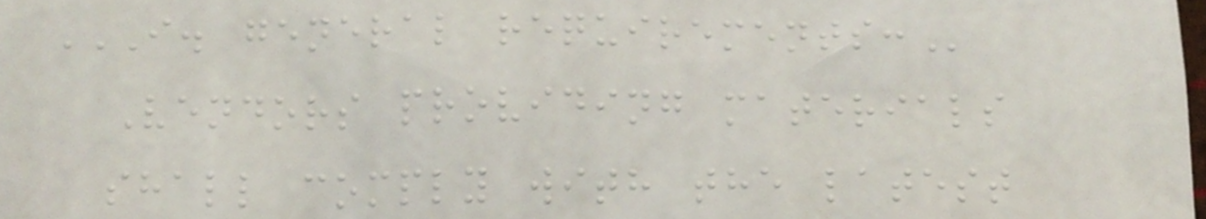I. GENERAL REQUIREMENTS:
Vendors providing materials
shall comply with the latest
